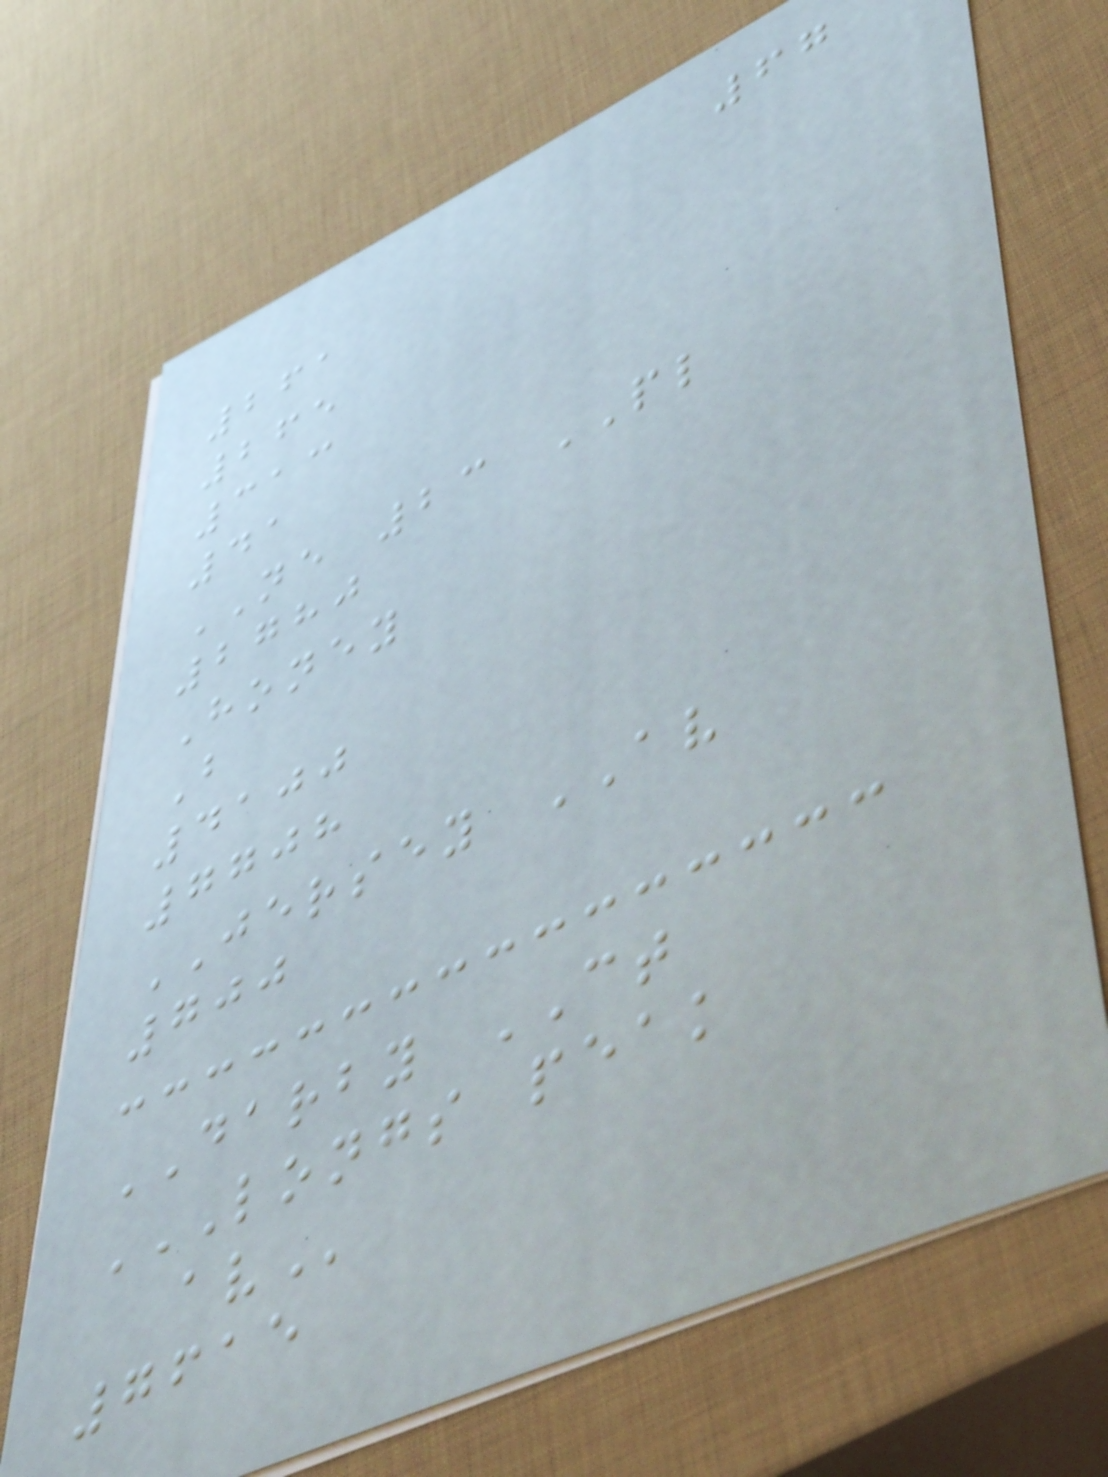67
261
265
313
41
NE 23 PL
2780
Honey
B
4100
7708
JERSEY AV
700
DARBY CT
LONGS PEAK
AV
7615
